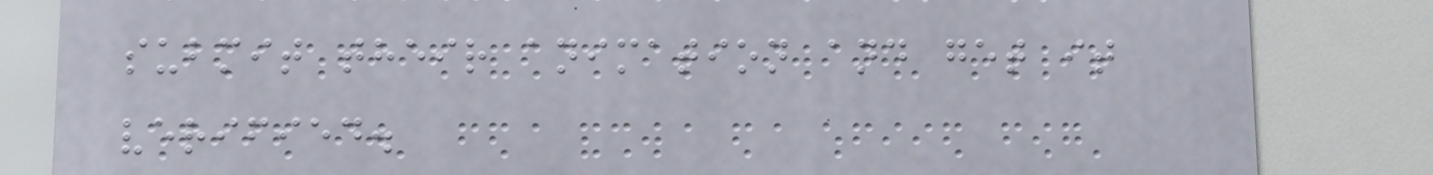submit their animation and get it
verified.
